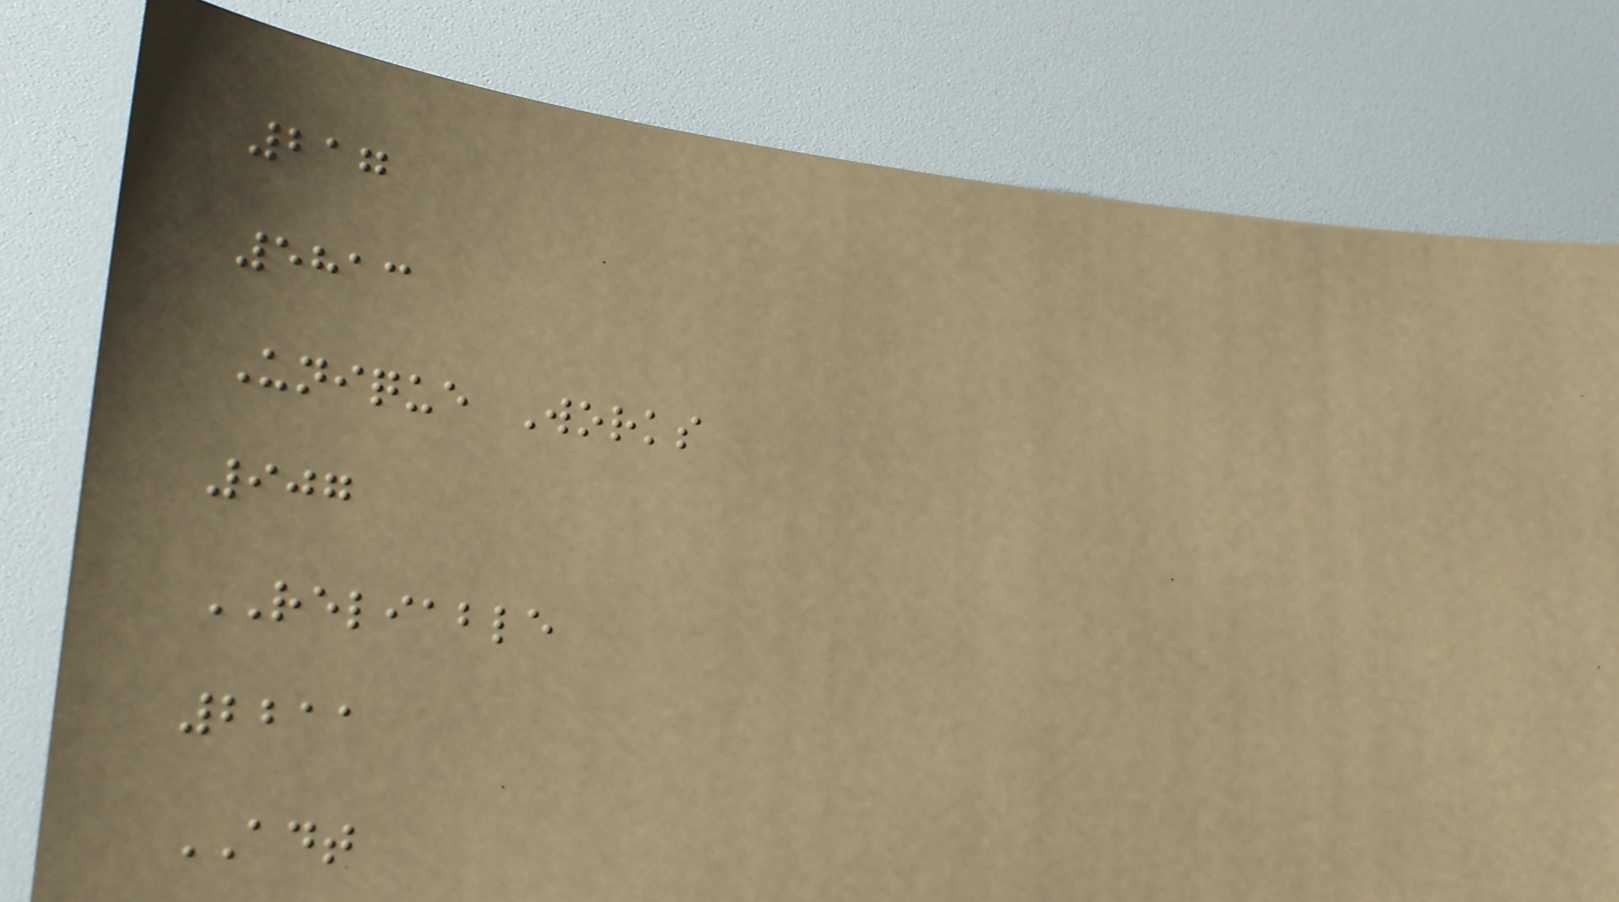217
5813
Unique Works
907
RELIABLE
2211
ADT
